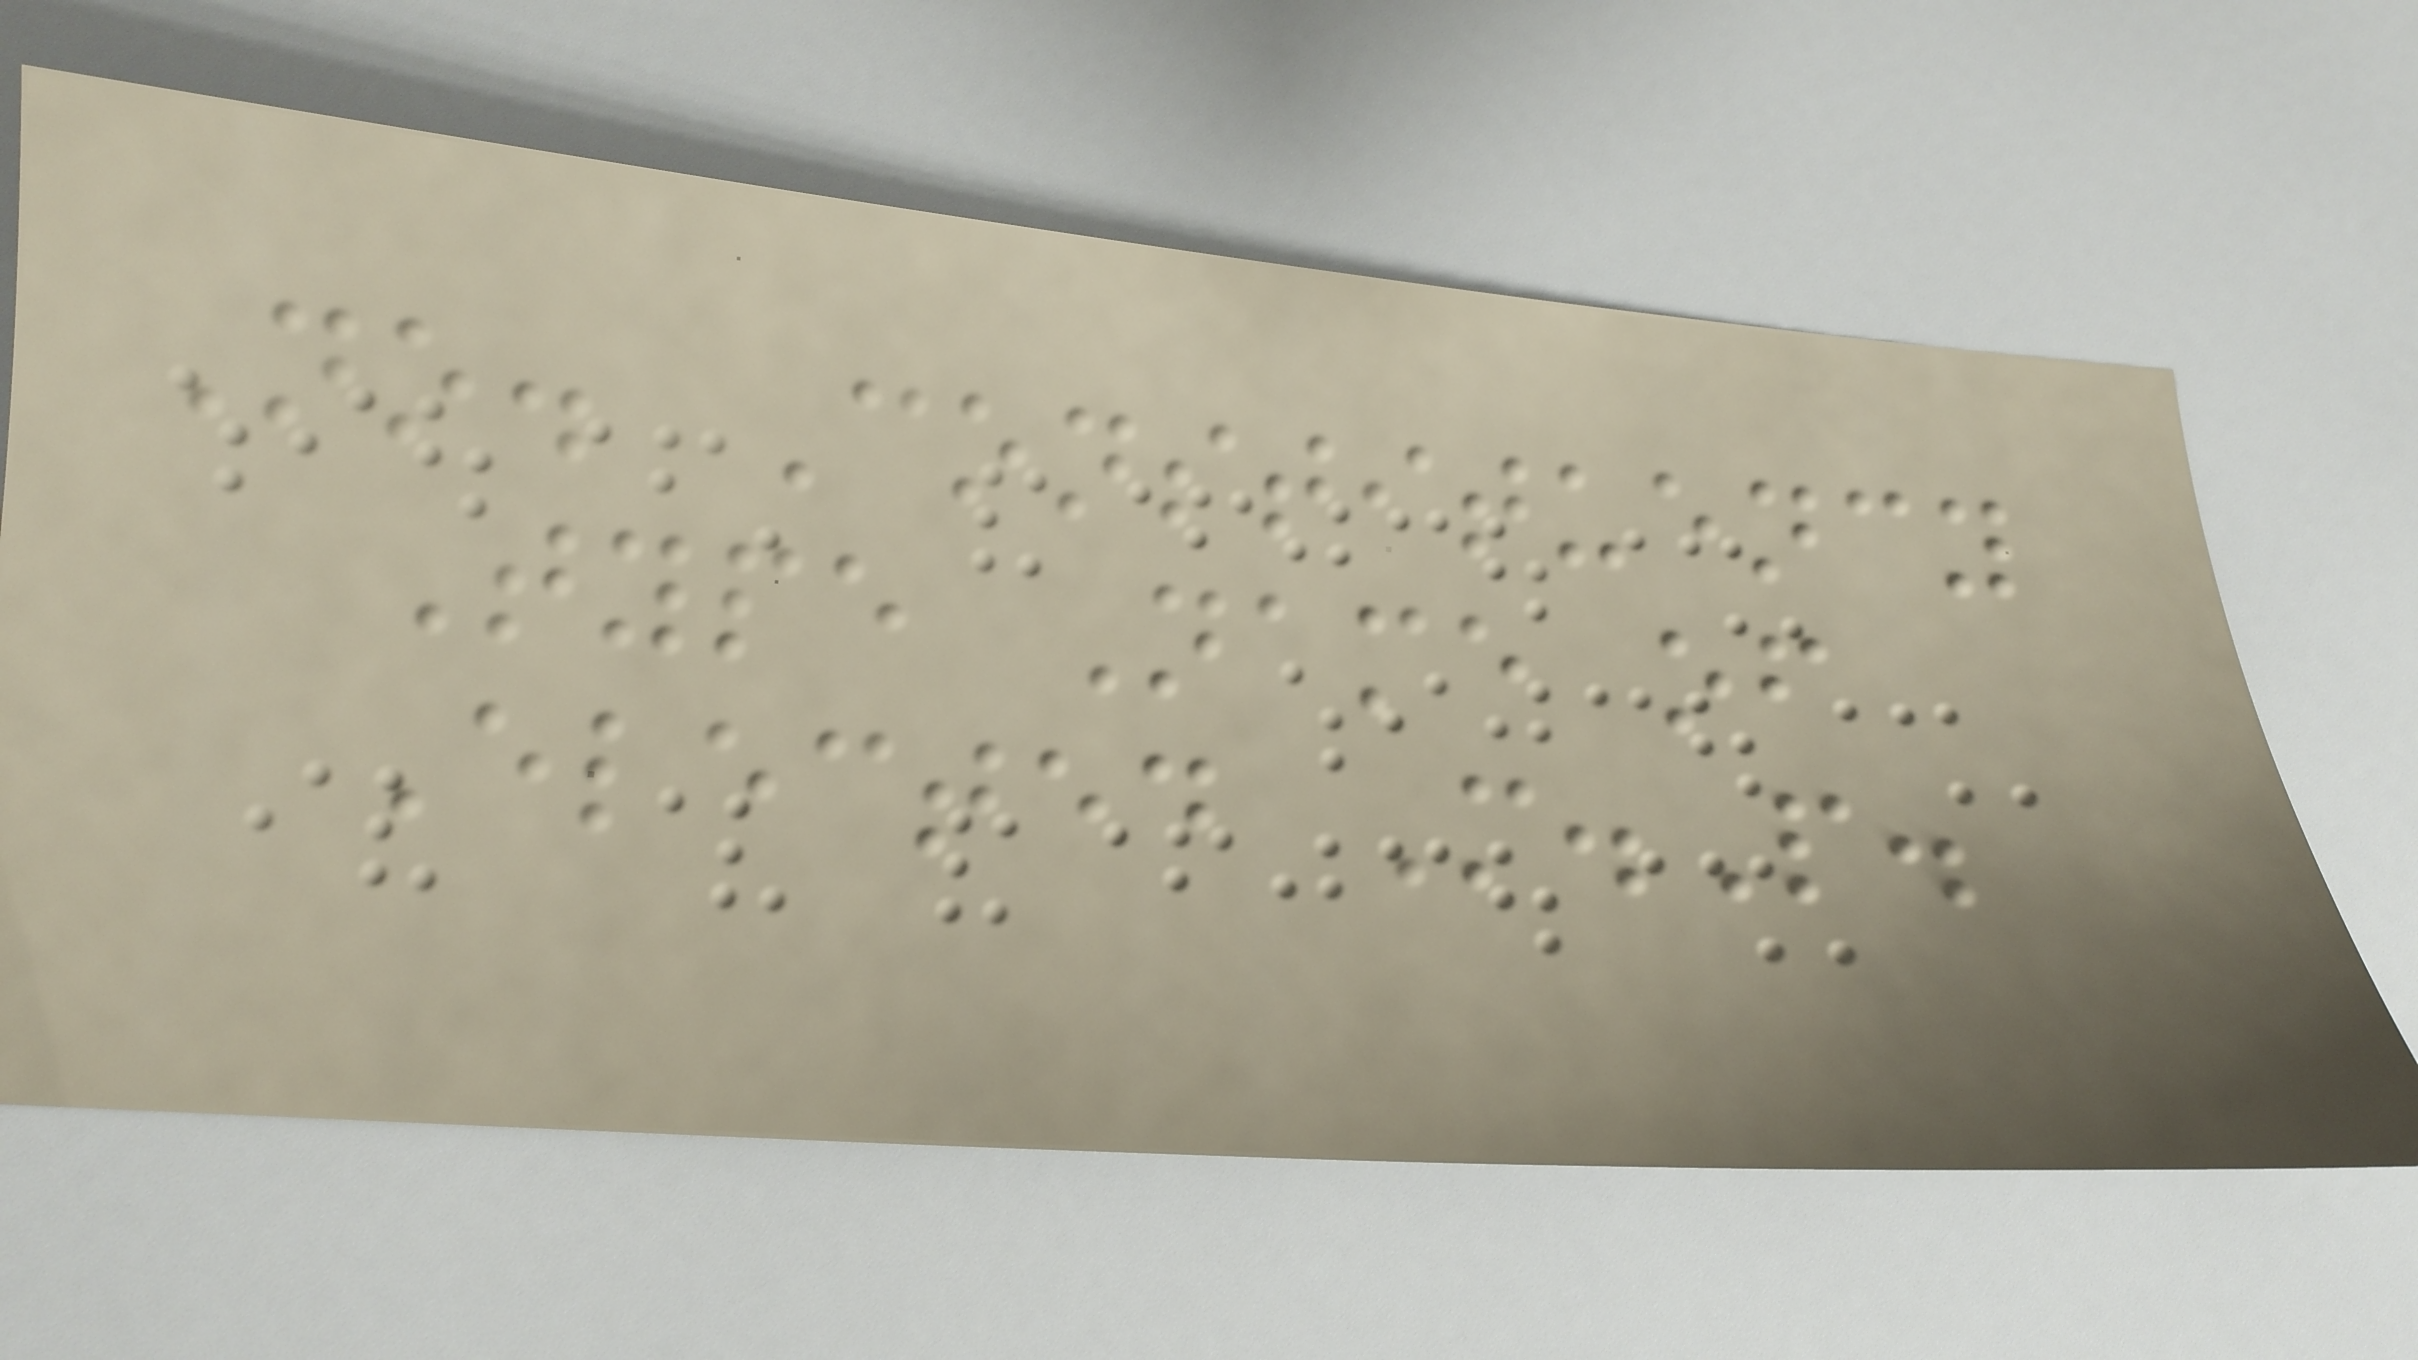No. Constituency
Type Name of
Elected M.P.
